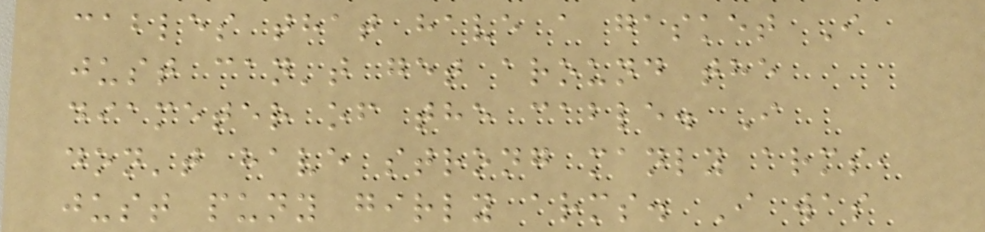cables that have a gasket I
just can't get around the
diameter of the cable. I
don't have strong manly arms,
just puny girly arms. I was
